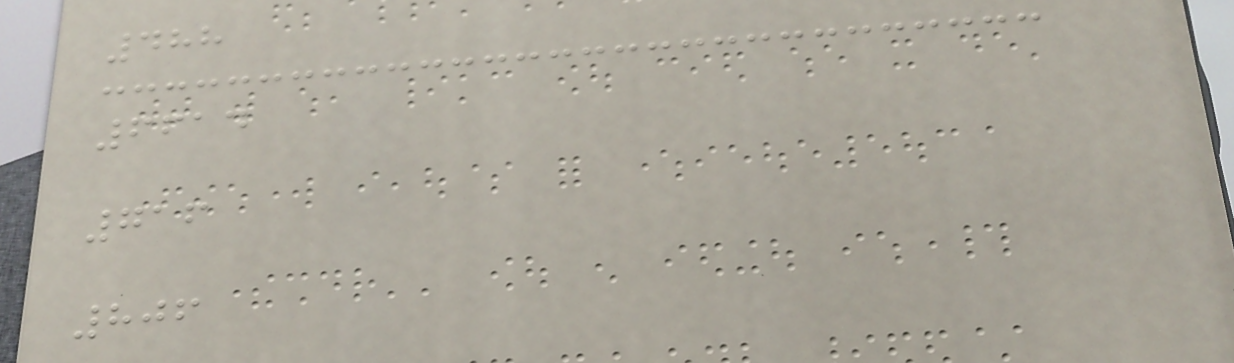488
6614
716
806
